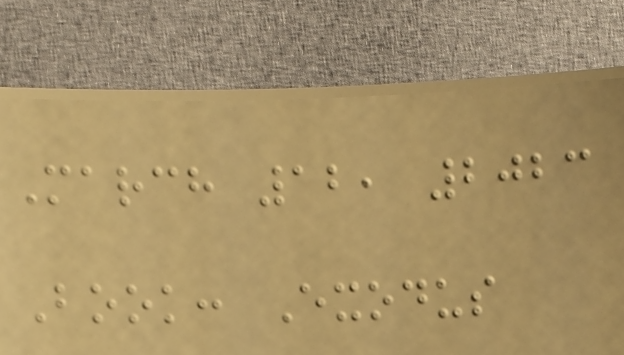March 12, 2023
Book: Exodus
